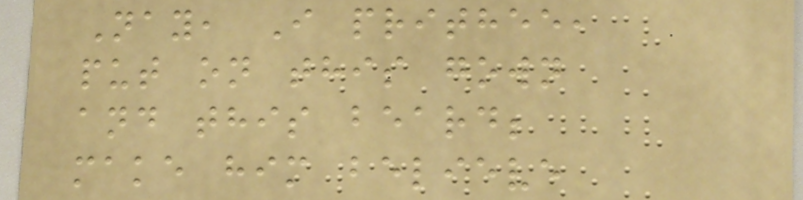Nay, I prithee,
put on this gown
and this beard;
make him believe
